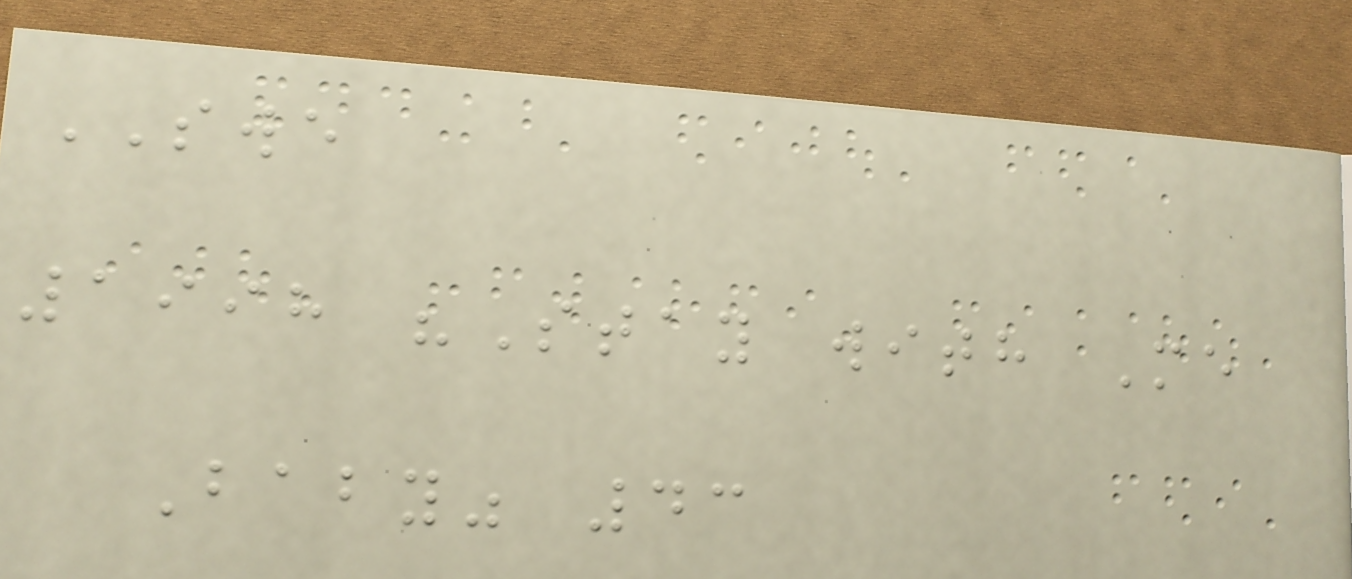SWE
1998 "Stay with Me
Baby" 43
